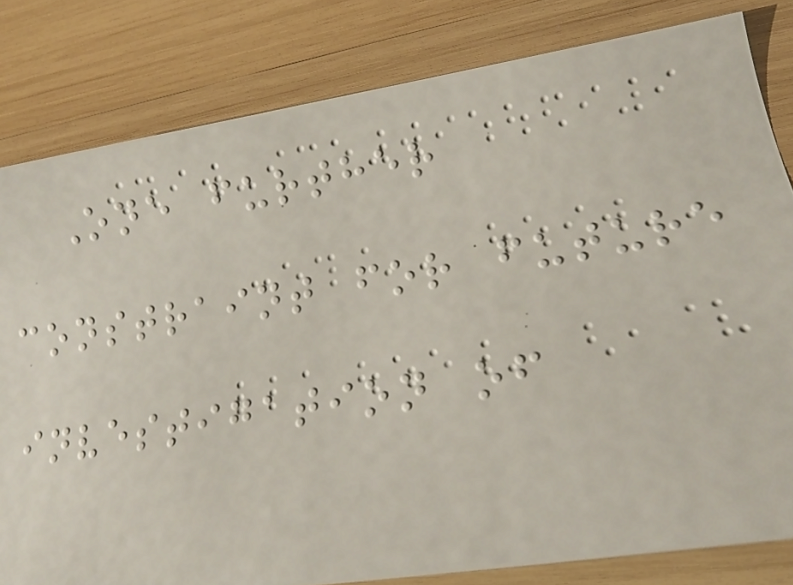One further
constraint for future
investigation of
